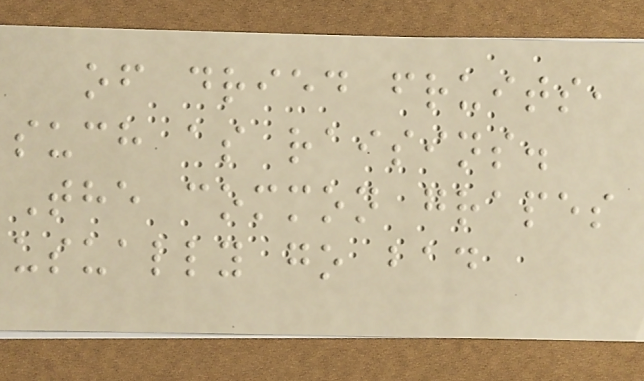of dried fruits,
such as raisins.
The common grapes
usually go bad
